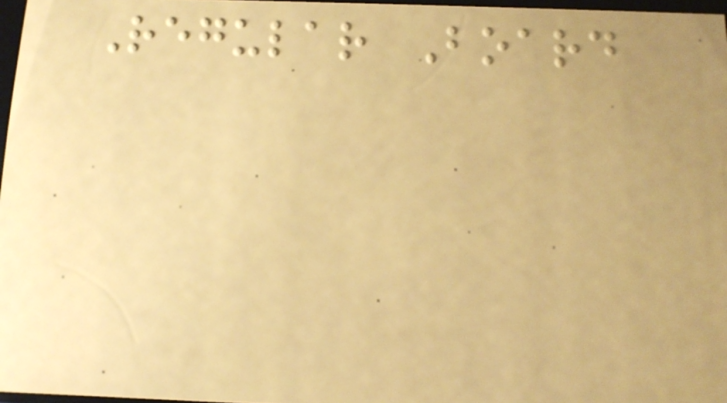Regular Board
